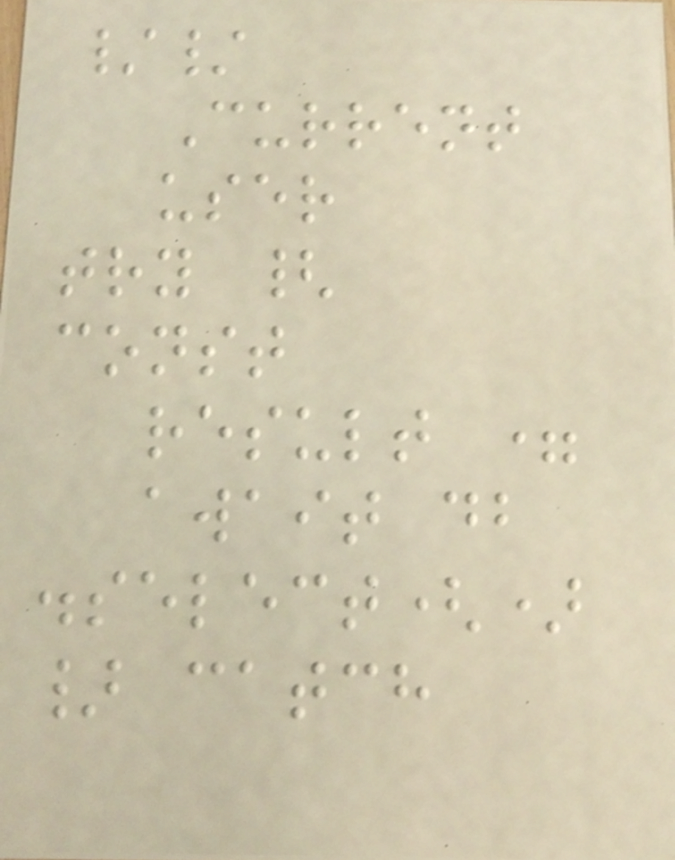//
Current
user
try {
const
result =
await db
.select()
} catch
